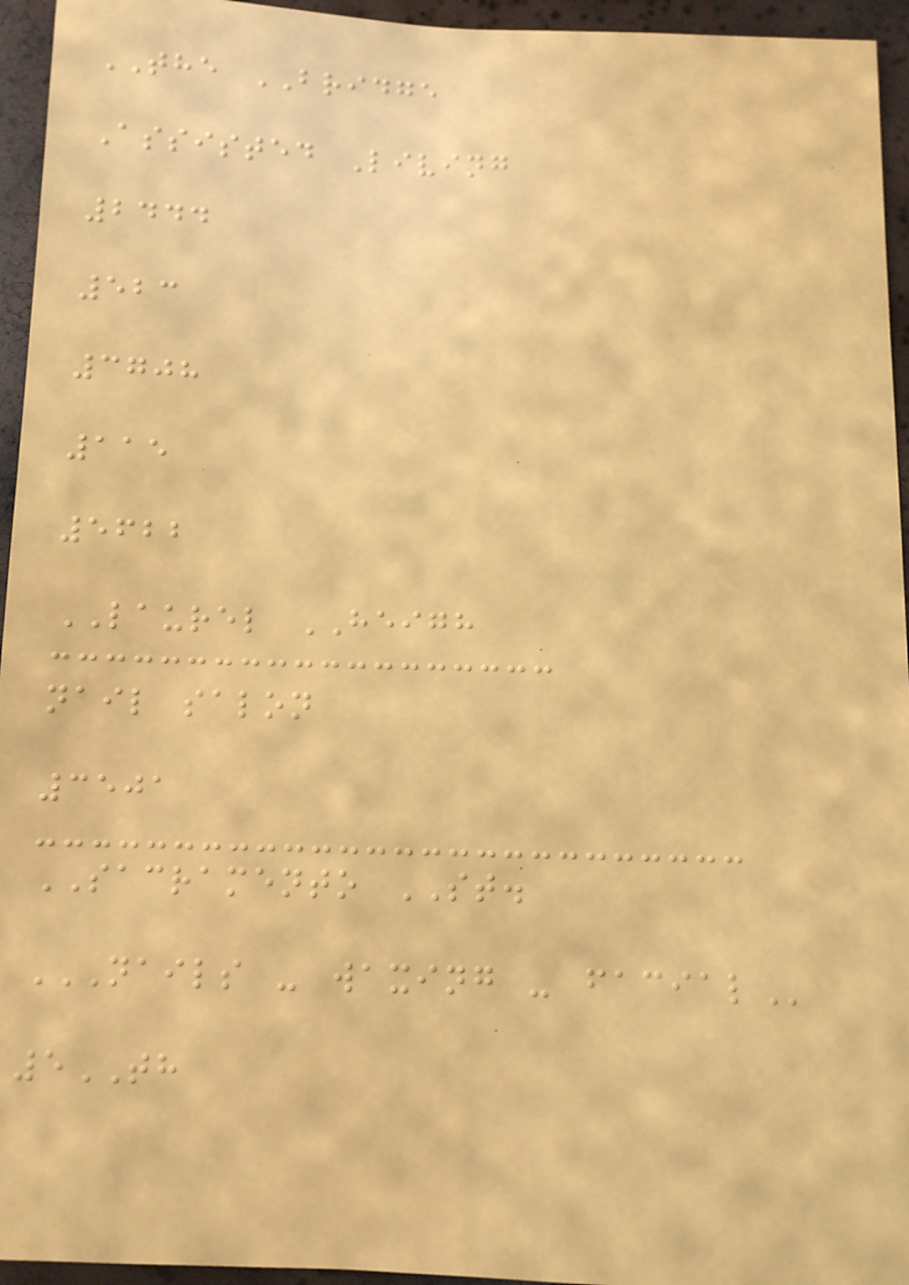THE BRIDGE
Assisted Living
2444
523
3708
115
5622
LAUREL HEIGH
nail salon
3501
SACRAMENTO ST.
NAILS - WAXING - FACIAL
5TH
